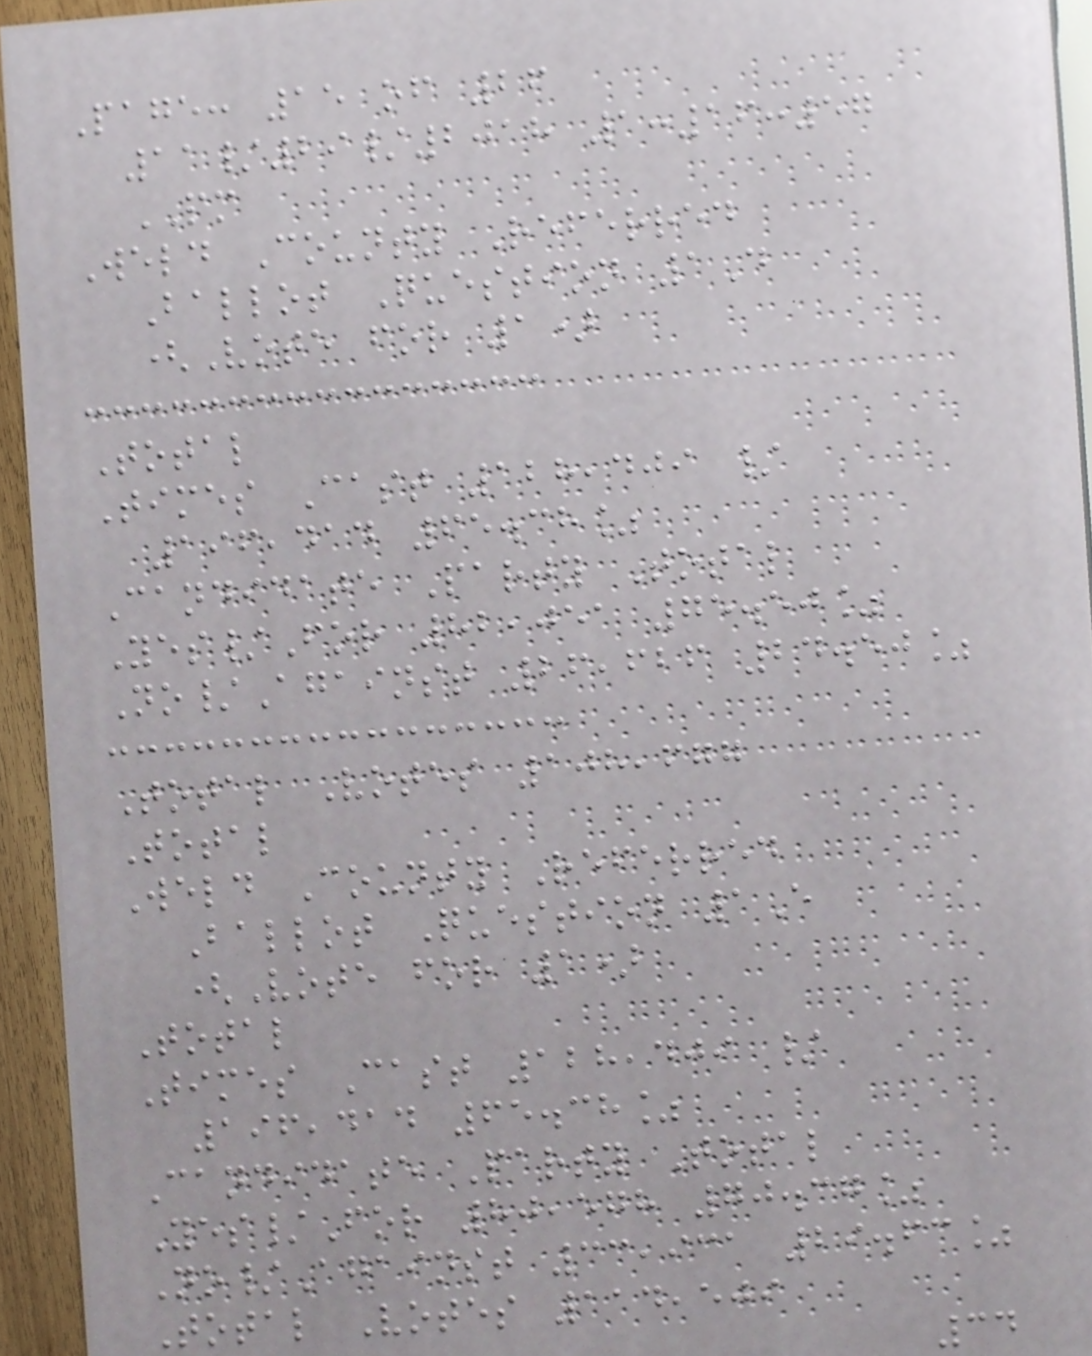Page: 15 of 26
11/29/2018 1:16:57
PM
Weld County Referred
Ballot Question 1D
(Vote for 1)
Total
Times Cast 128,409 /
196,414 65.38%
Candidate Party Total
Yes/For 82,051 75.50%
No/Against 26,626 24.50%
Total Votes 108,677
Total
Weld County Referred
Ballot Question 1E
(Vote for 1)
Total
Times Cast 128,409 /
196,414 65.38%
Candidate Party Total
Yes/For 80,578 70.37%
No/Against 33,931 29.63%
Total Votes 114,509
34
